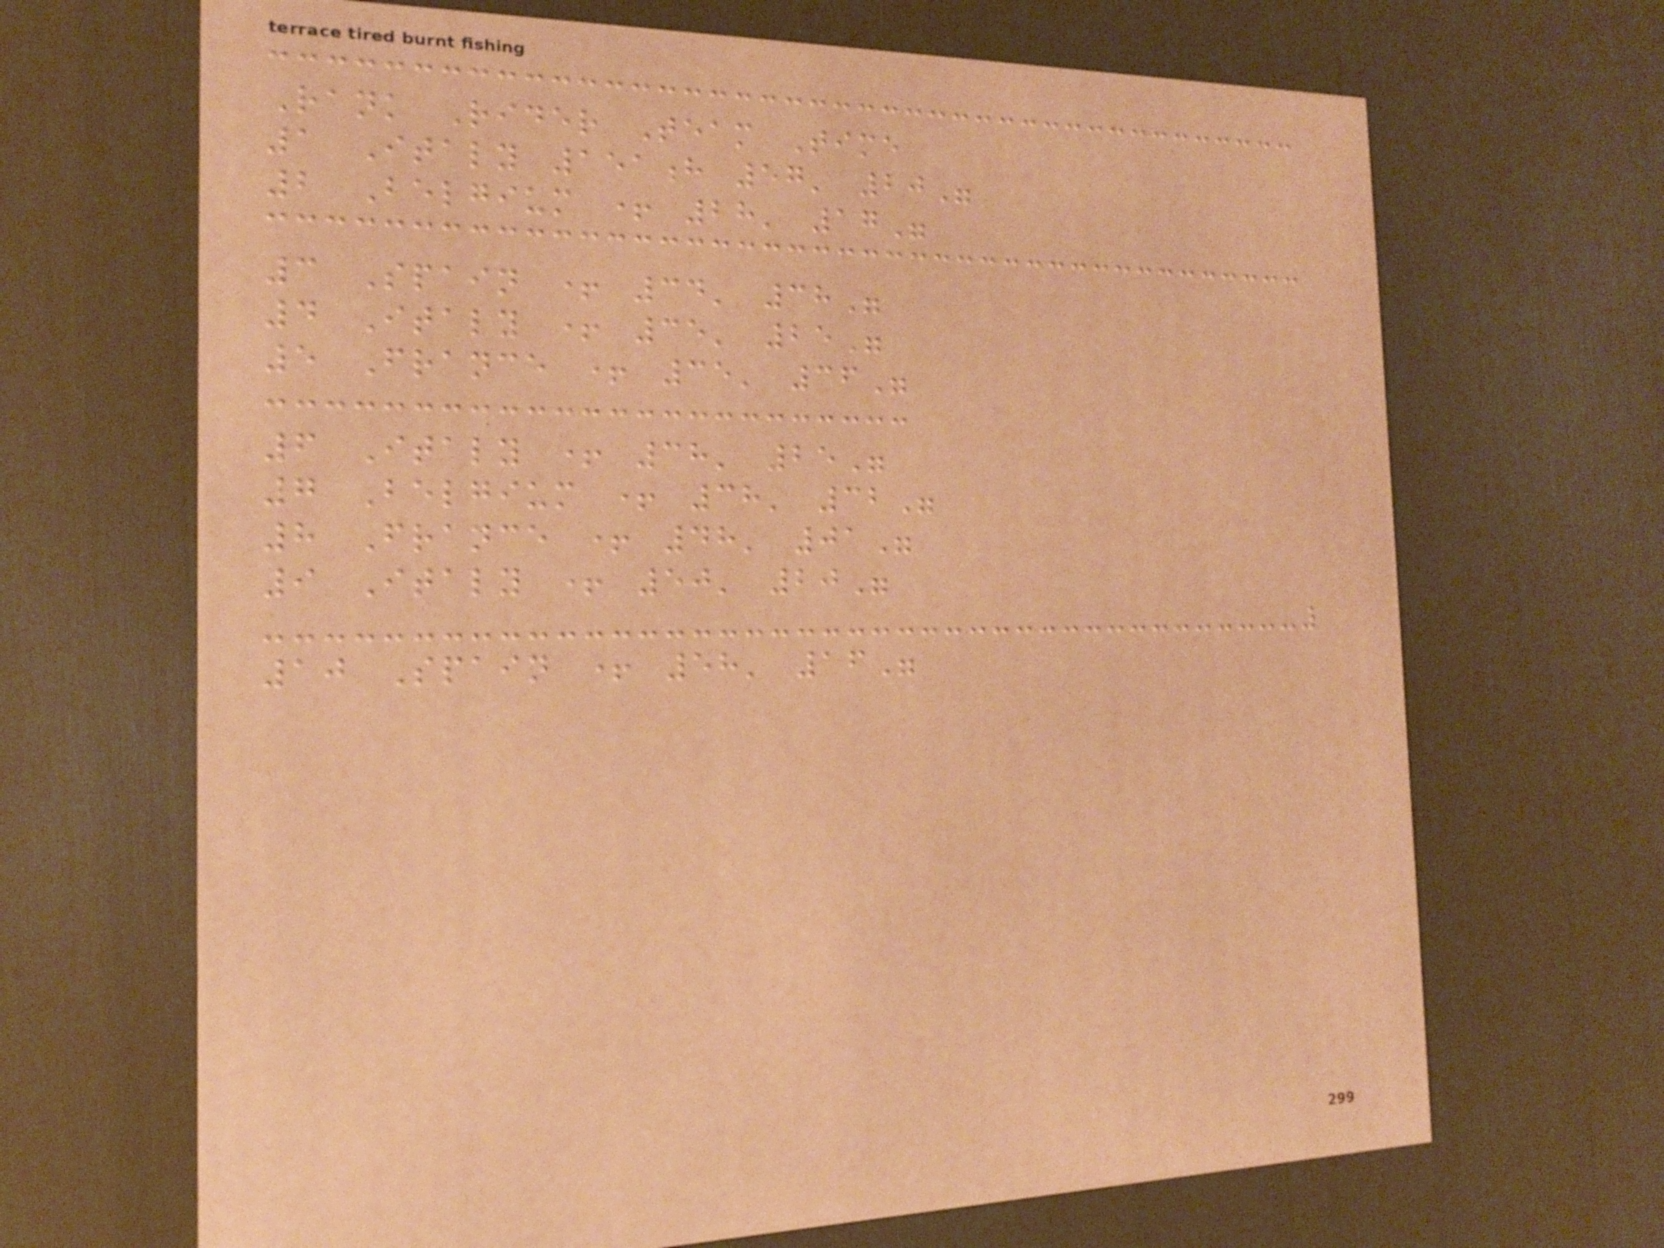Rank Rider Team Time
1 Italy 151h 57' 20"
2 Belgium + 28' 17"
3 Spain + 34' 38"
4 Italy + 35' 25"
5 France + 35' 36"
6 Italy + 38' 25"
7 Belgium + 38' 32"
8 France + 48' 01"
9 Italy + 50' 20"
10 Spain + 58' 16"
